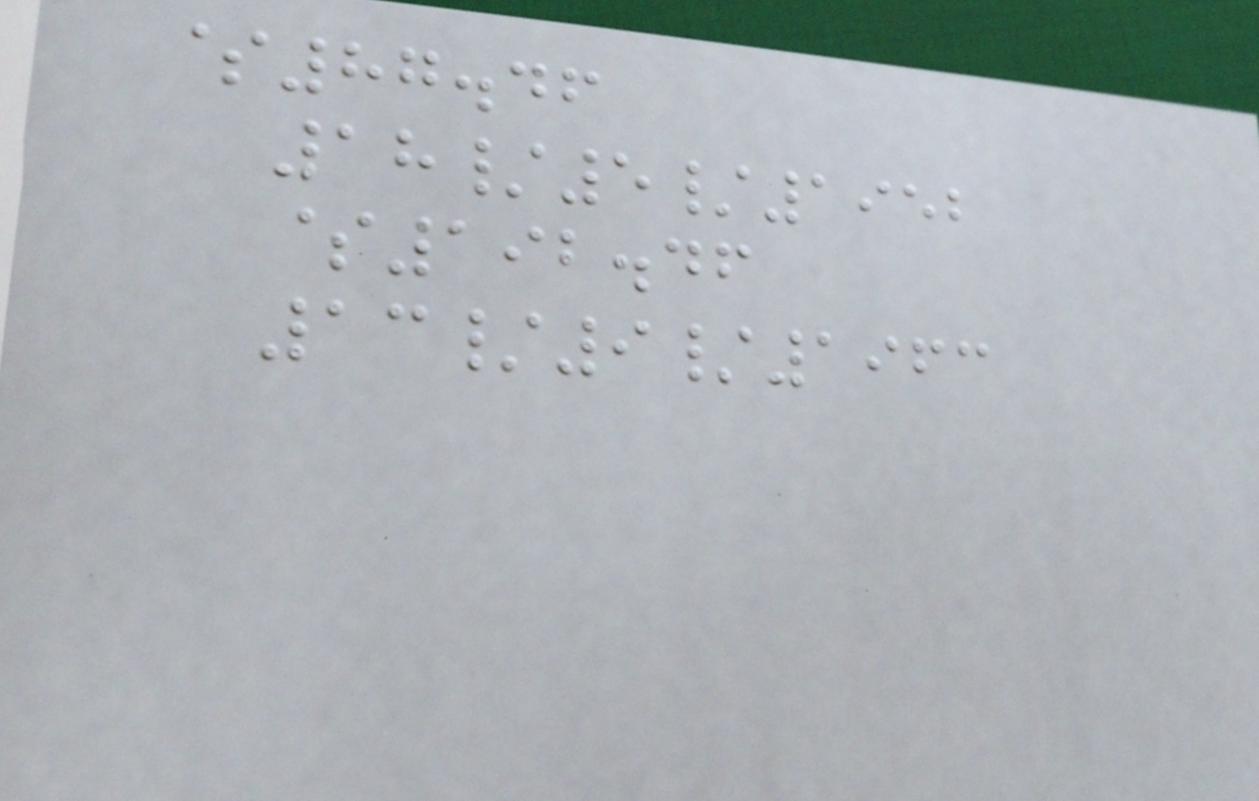$87.46
18/5/1952
$192.46
13/9/1963
